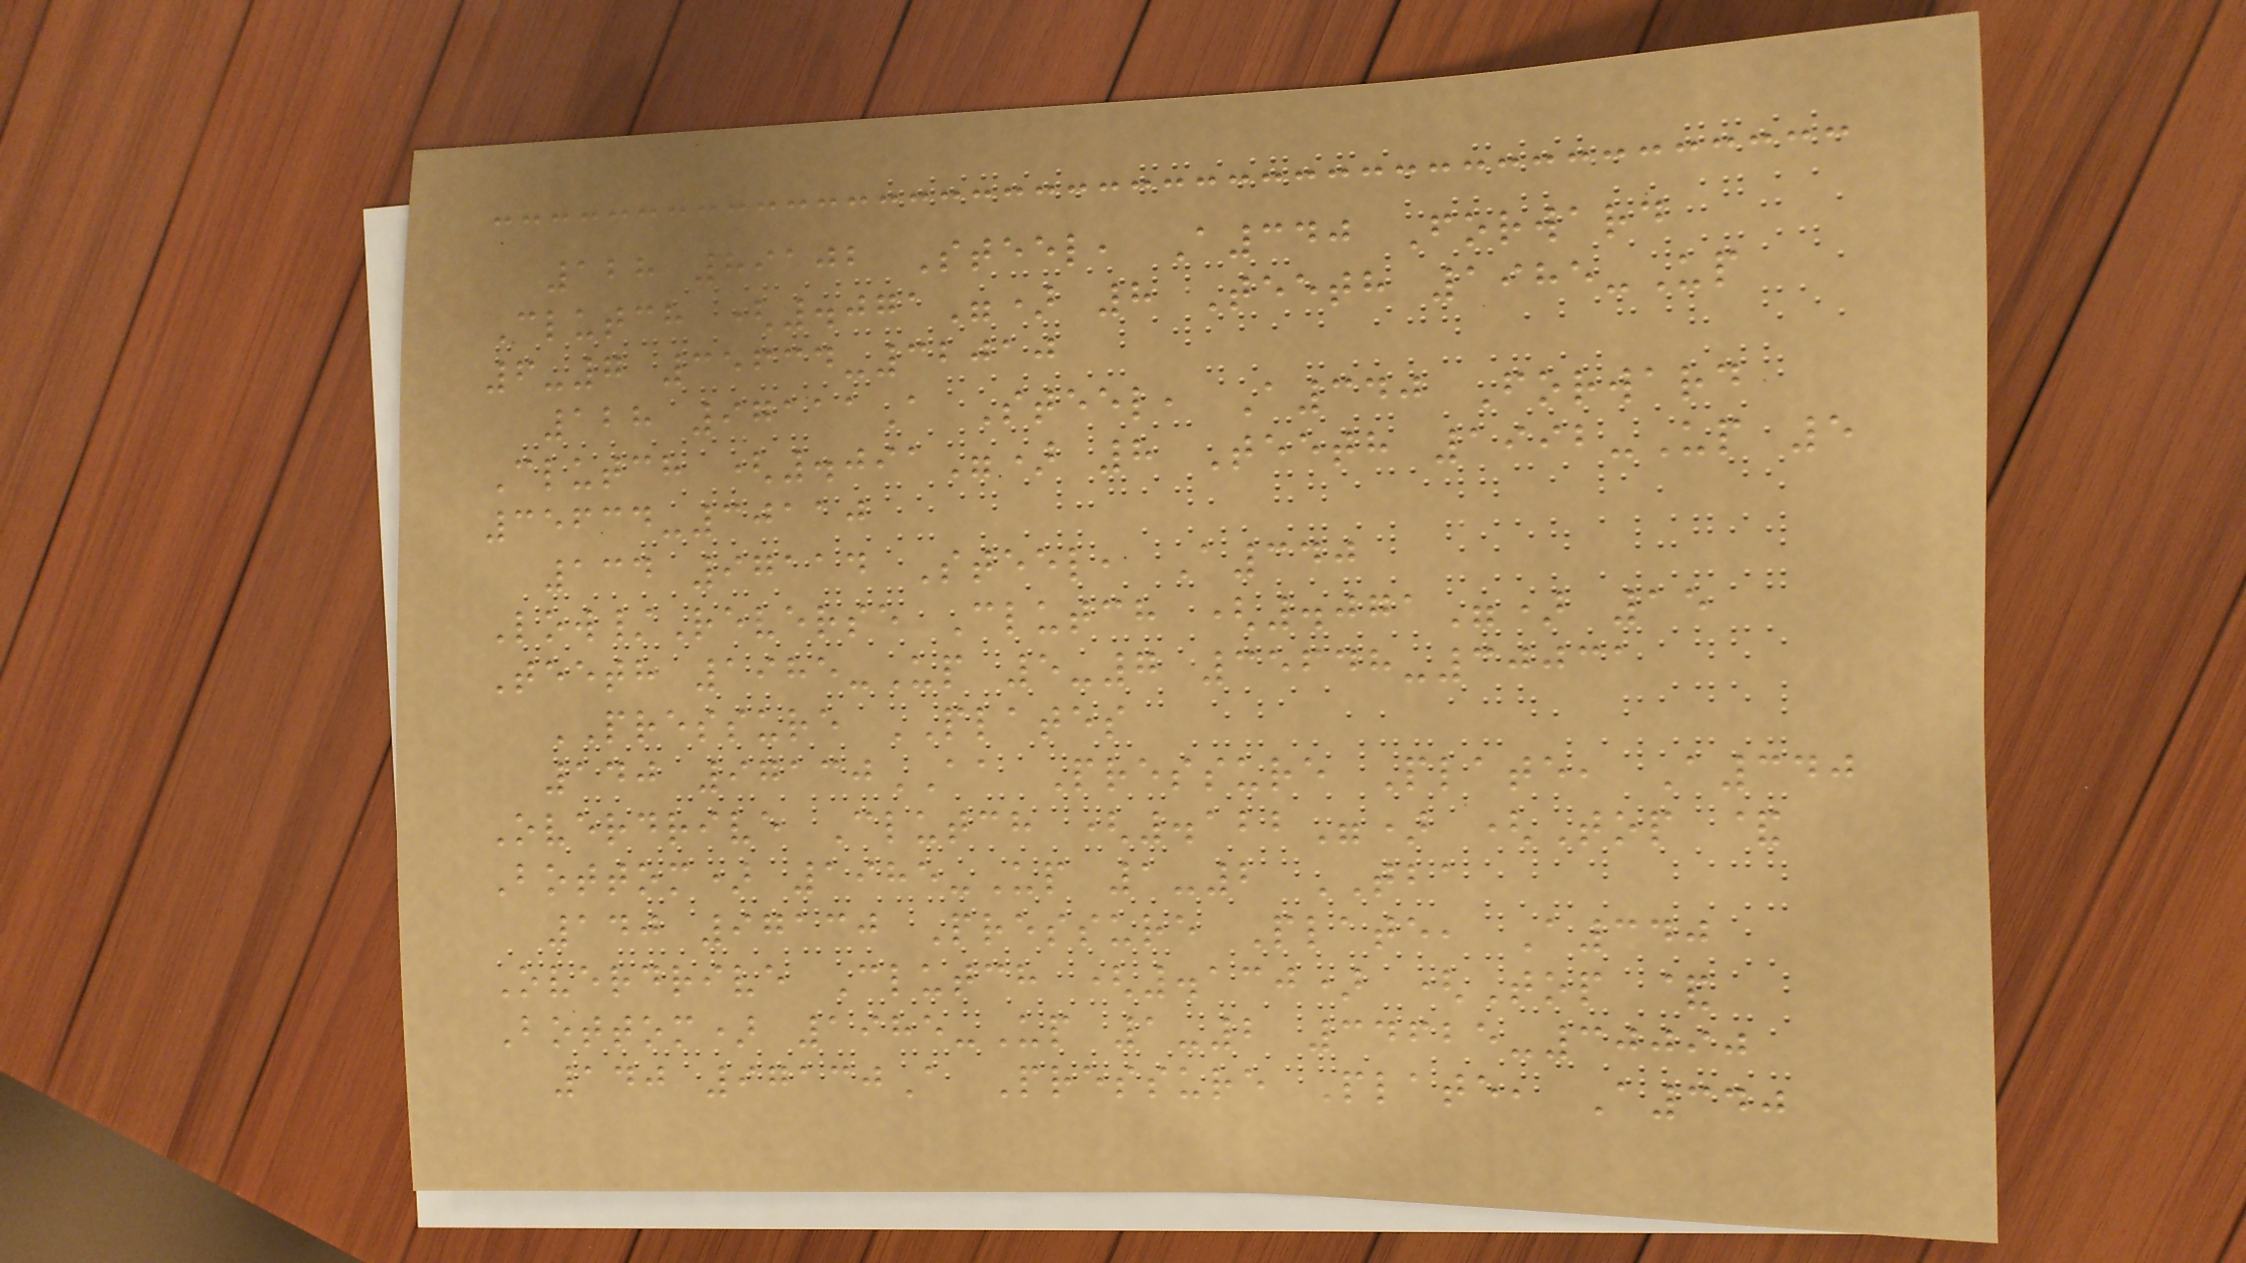128 89102 Steel, A340 Forward
Clutch (.071") 8 Teeth 1985-Up
6-7 35634-32010
128 97111A Steel, A340 Forward
Clutch (.091") 8 Teeth 1992-Up 5
35634-30110
134 97114 Steel, A340
Low/Reverse Clutch (.071") 15
Teeth 1985-Up 5-7 35648-30031
PRESSURE PLATES
140 97130AA Pressure Plate, A340
Overdrive Clutch (.122") (Top &
Bottom) 1985-Up 1-2 TBA
140 97130 Pressure Plate, A340
Overdrive Clutch (.130) (Top &
Bottom) 1985-Up 1-2 34625-30090
140 97130A Pressure Plate, A340
